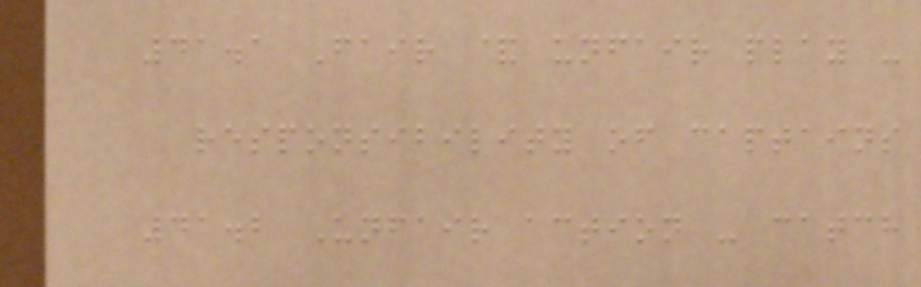41.1 Fair & unfair play -
responsibility of captains
41.2 Unfair action - catch
